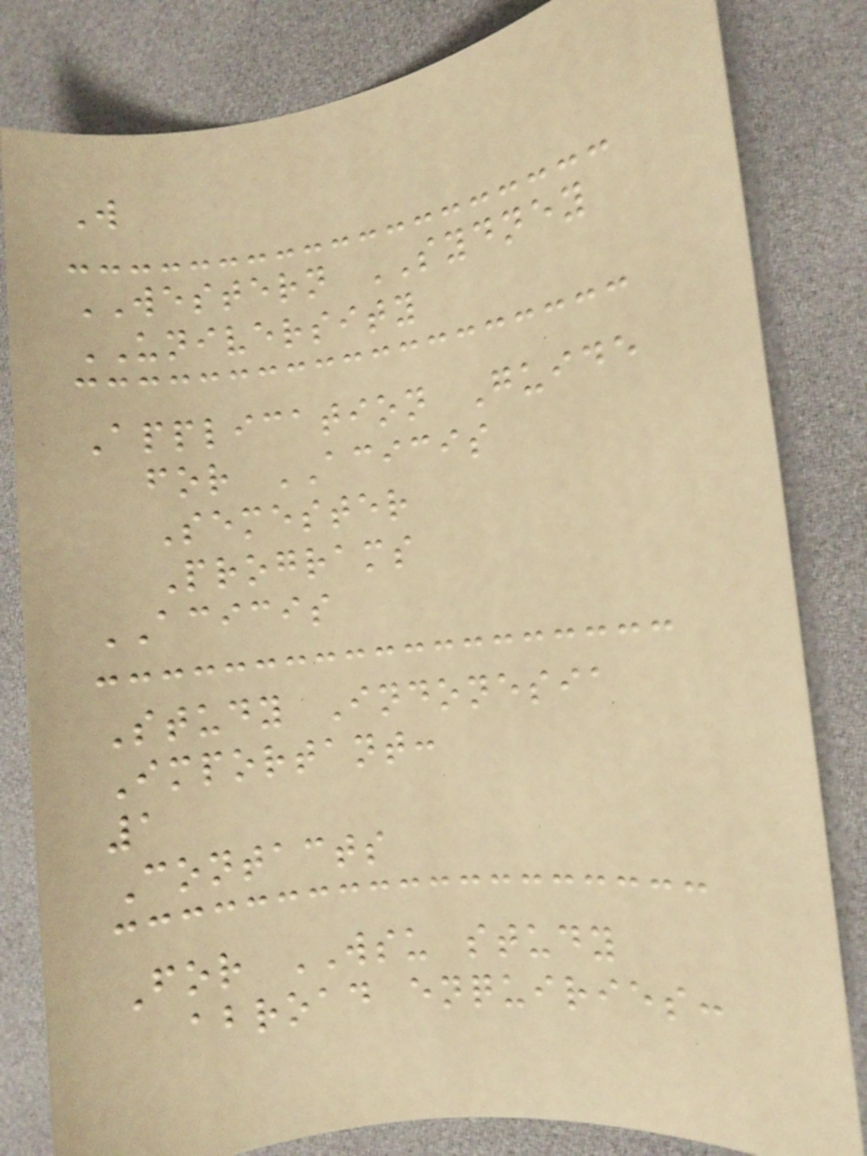W
WESTERN SYDNEY
UNIVERSITY
Application Guide
for ACICIS
Semester
Programs
ACICIS
Study Indonesia
Important:
1
Contacts
For WSU study
abroad enquiries:
